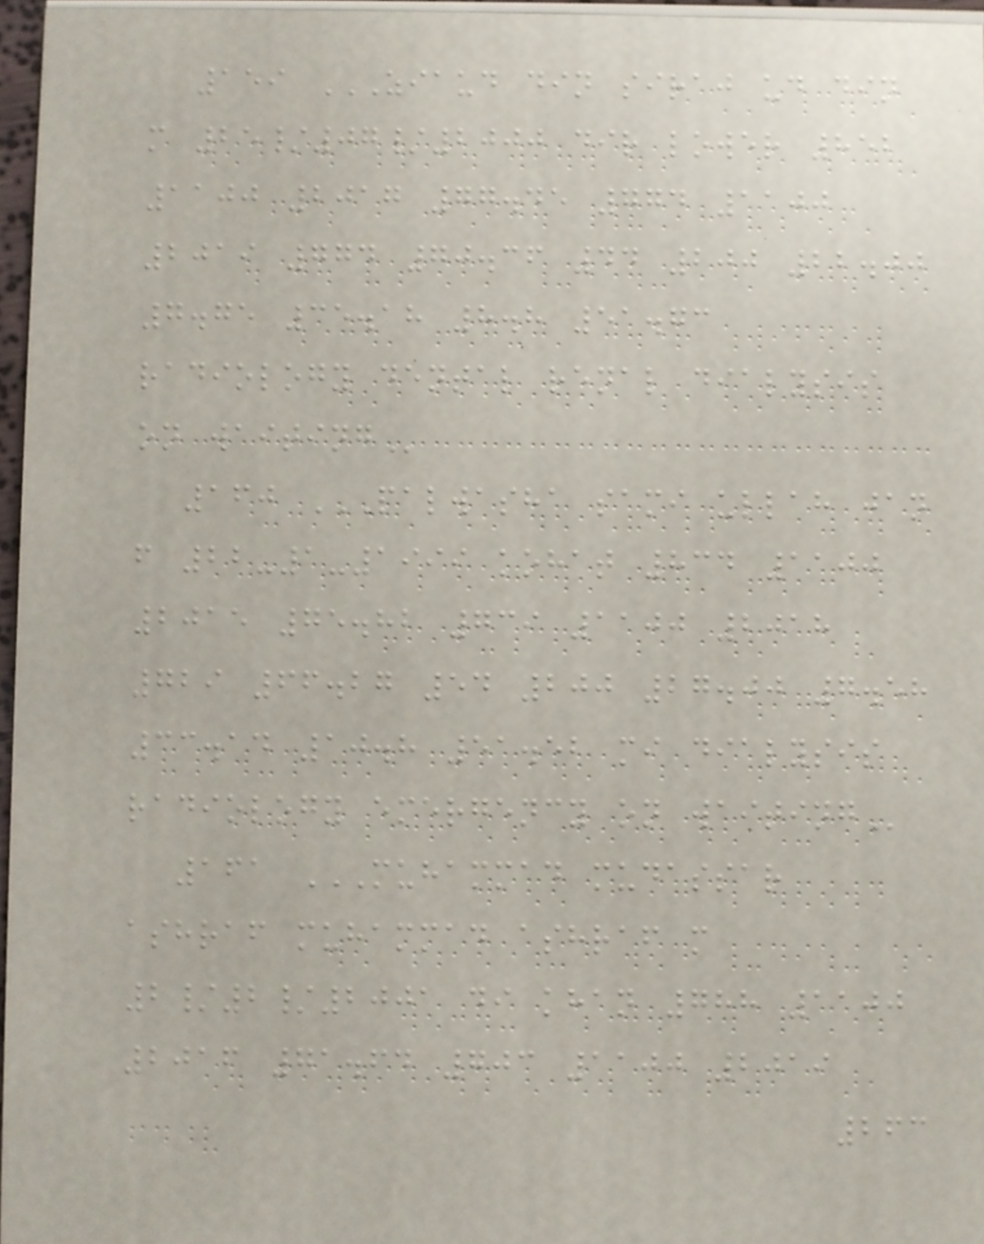159 ZIAUD DIN SIRAJ UD DIN
M 25/07/2000 DIR LOWER 852
1100 2017 77.45 774 1100
2019 774 70.36 44 200 22.00
7.75 35.18 8.8 51.73
RADIOLOGY DENTAL RENAL DIALYSIS
ON WAITING
160 PALWASHA SAMI ULLAH JAN
F 22-1-1999 KOHAT 834 1100
2015 75.82 739 1100 2018
729 66.27 54 200 27.00 7.58
33.14 10.8 51.52 MI DIALYSIS
RADIOLOGY EMERGENCY ON WAITING
161 MUHAMMAD MUDASSAR
ASHRAF MUHAMMAD ASHRAF M
2/2/2001 DI KHAN 788 1100
2016 71.64 703 1100 2019
263
